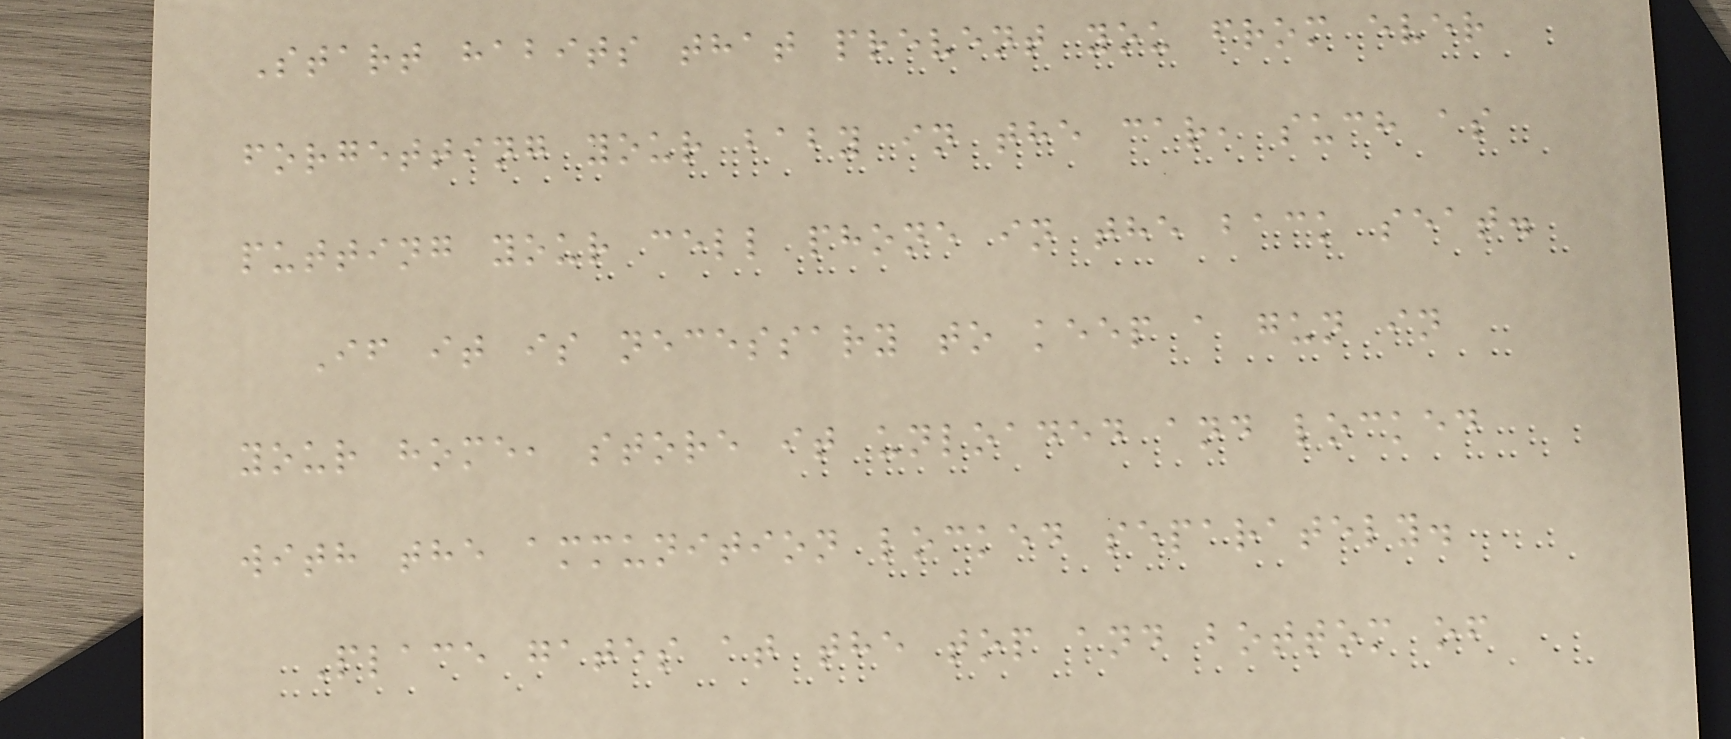Start habits that prevent you from ever
forgetting your baby in the car, such as
putting your cell phone in the back seat.
If it is necessary to keep a gun in
your home, store it unloaded and locked
with the ammunition locked separately.
Place gates at the top and bottom of
